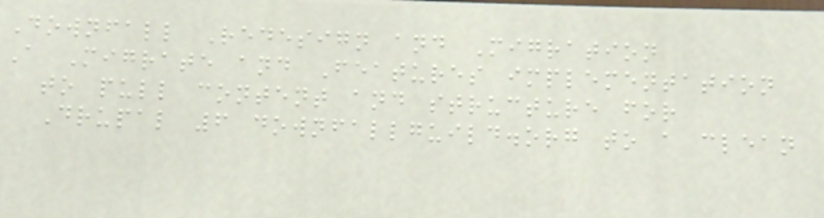Downfall Redesign and Migration
A Migrate and Features implementation
to pull content and structure for
Drupal 6 downfallguild.org to a clean
